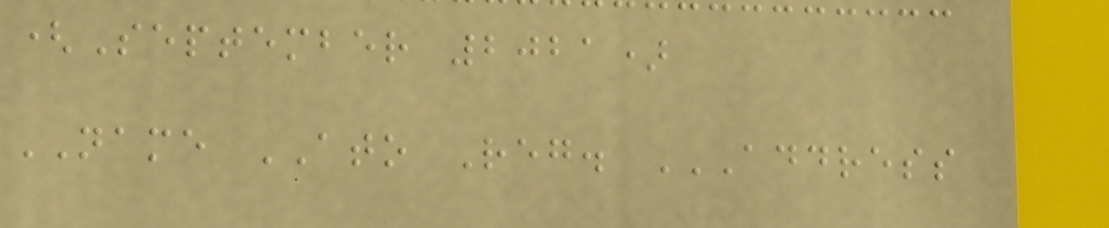(September 2021)
NAME ATO Reg. ADDRESS
